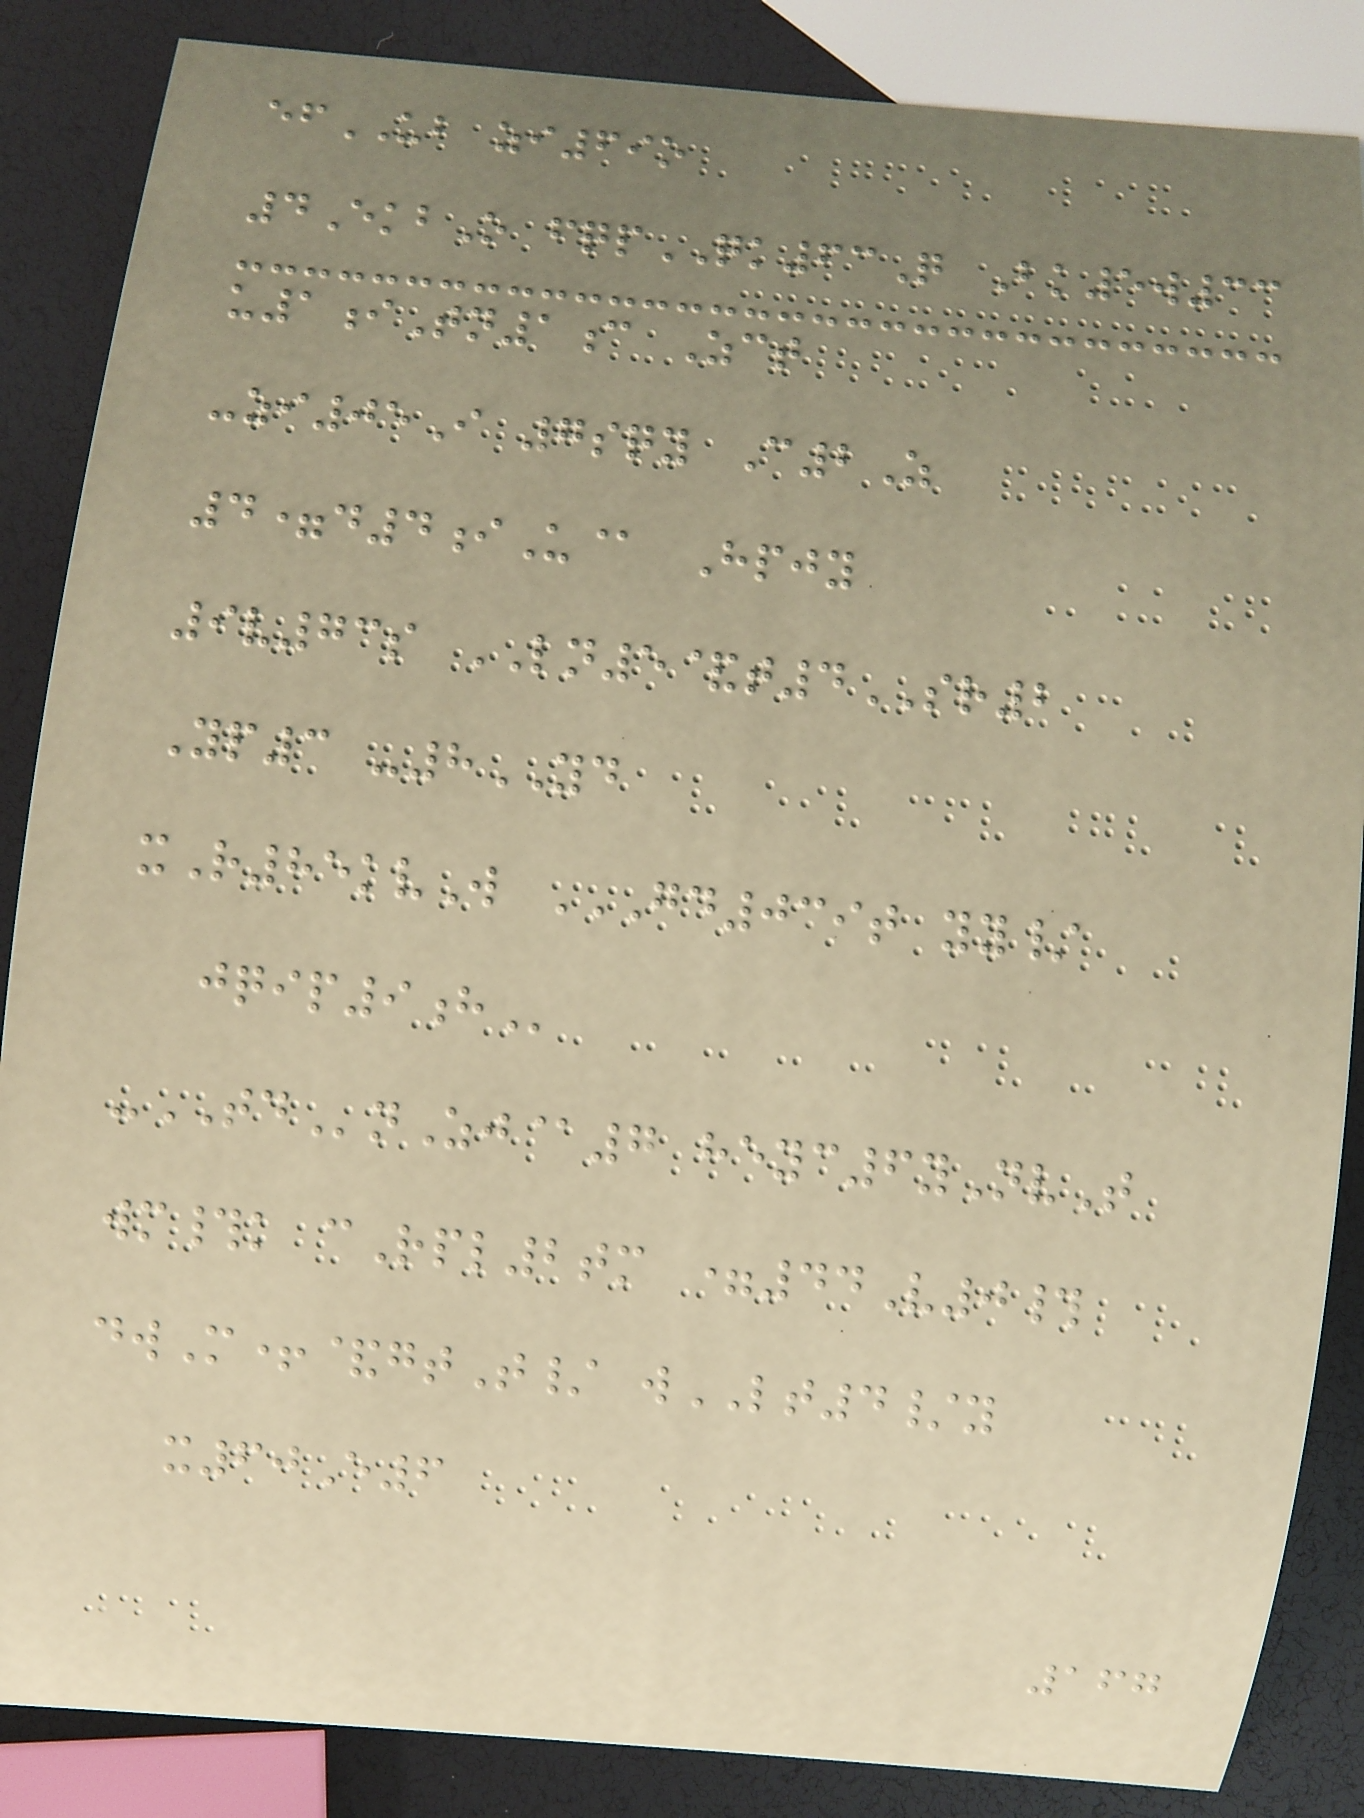efUB zi69o
4EkbO fqpQK63Q Bk5w33
u1iTn1c Zct
-zi05I 7sqy C2Z
4=d4iU@ Hpjy
9v73s LN5&t4SR2
Yp3 -8YD
xR85kvW GD039T YY/
JQIP9H
-TDnZj@7 heyc6yNvT
wm#k cRpl2tm =44V0#
dwM+&gtT/ wLT4/y
x60E6
167
